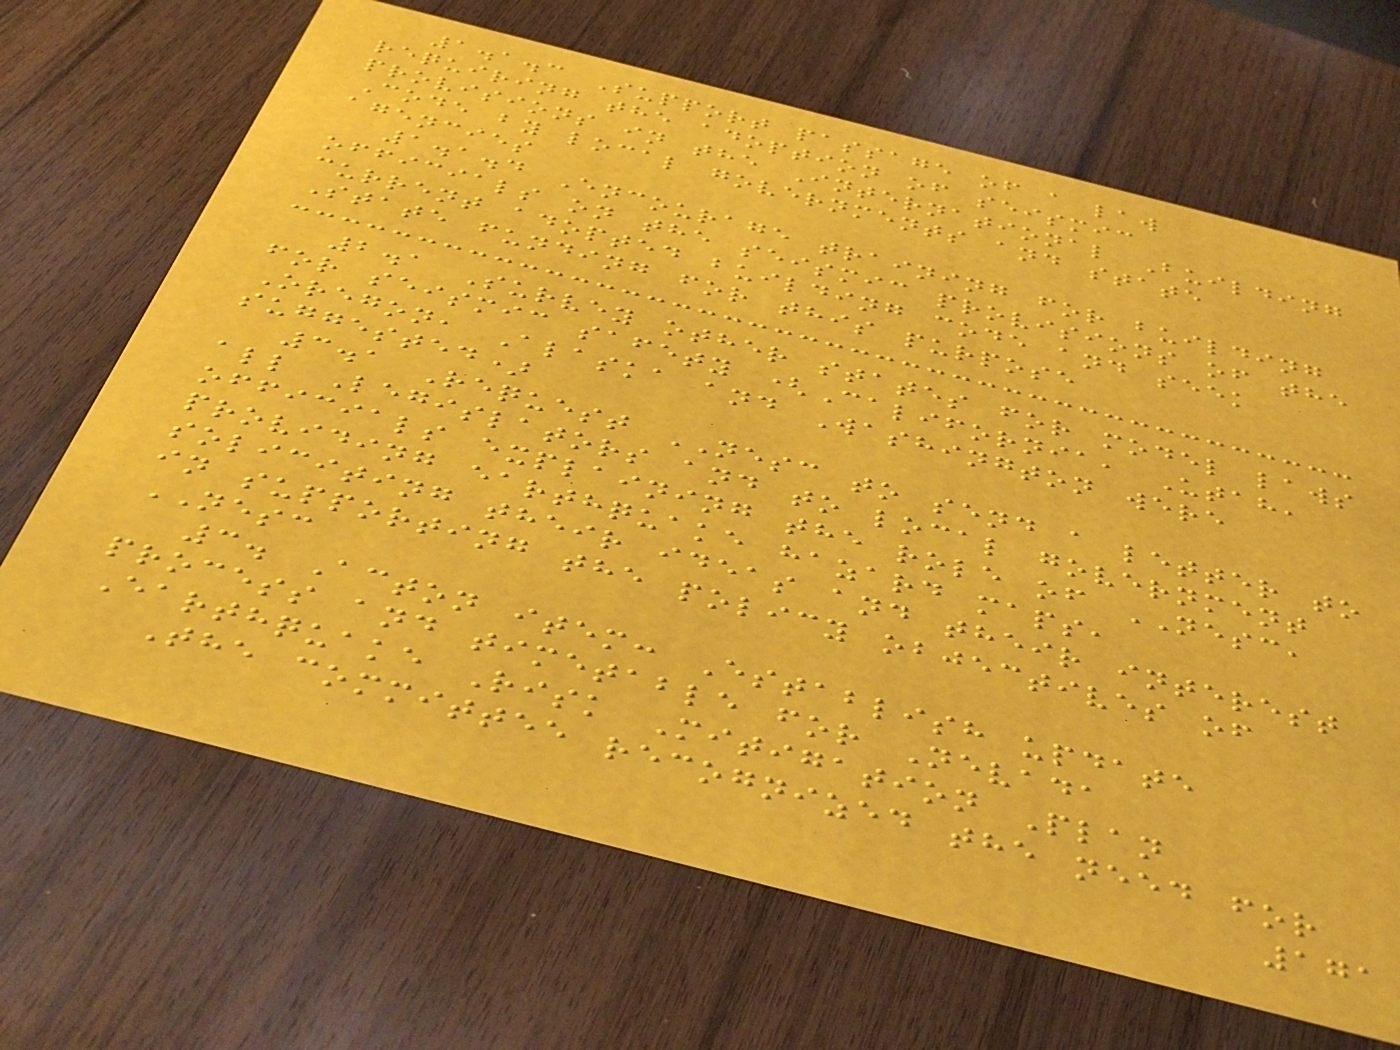1.1.3 Support passage of a law
requiring the adoption of seismic
provisions in the International Building
Code by local governments and state
agencies
1.1.4 Encourage training for building
officials on the seismic provisions of the
current adopted building code and seek
State funding for this purpose
2.1 Survey other states for model laws
for seismic safety (California, Utah,
Oregon, Alaska and Washington were
suggested)
3.1 Request NESC to send a letter to
all Legislators and to local government
officials explaining the role of NESC,
providing earthquake hazard maps,
soliciting their ideas and their interest
in supporting the policy objectives of
NESC
3. Acton item: Establish update
process and timetable for Nevada
Earthquake Risk Mitigation Plan
The committee recognized the need for
171
